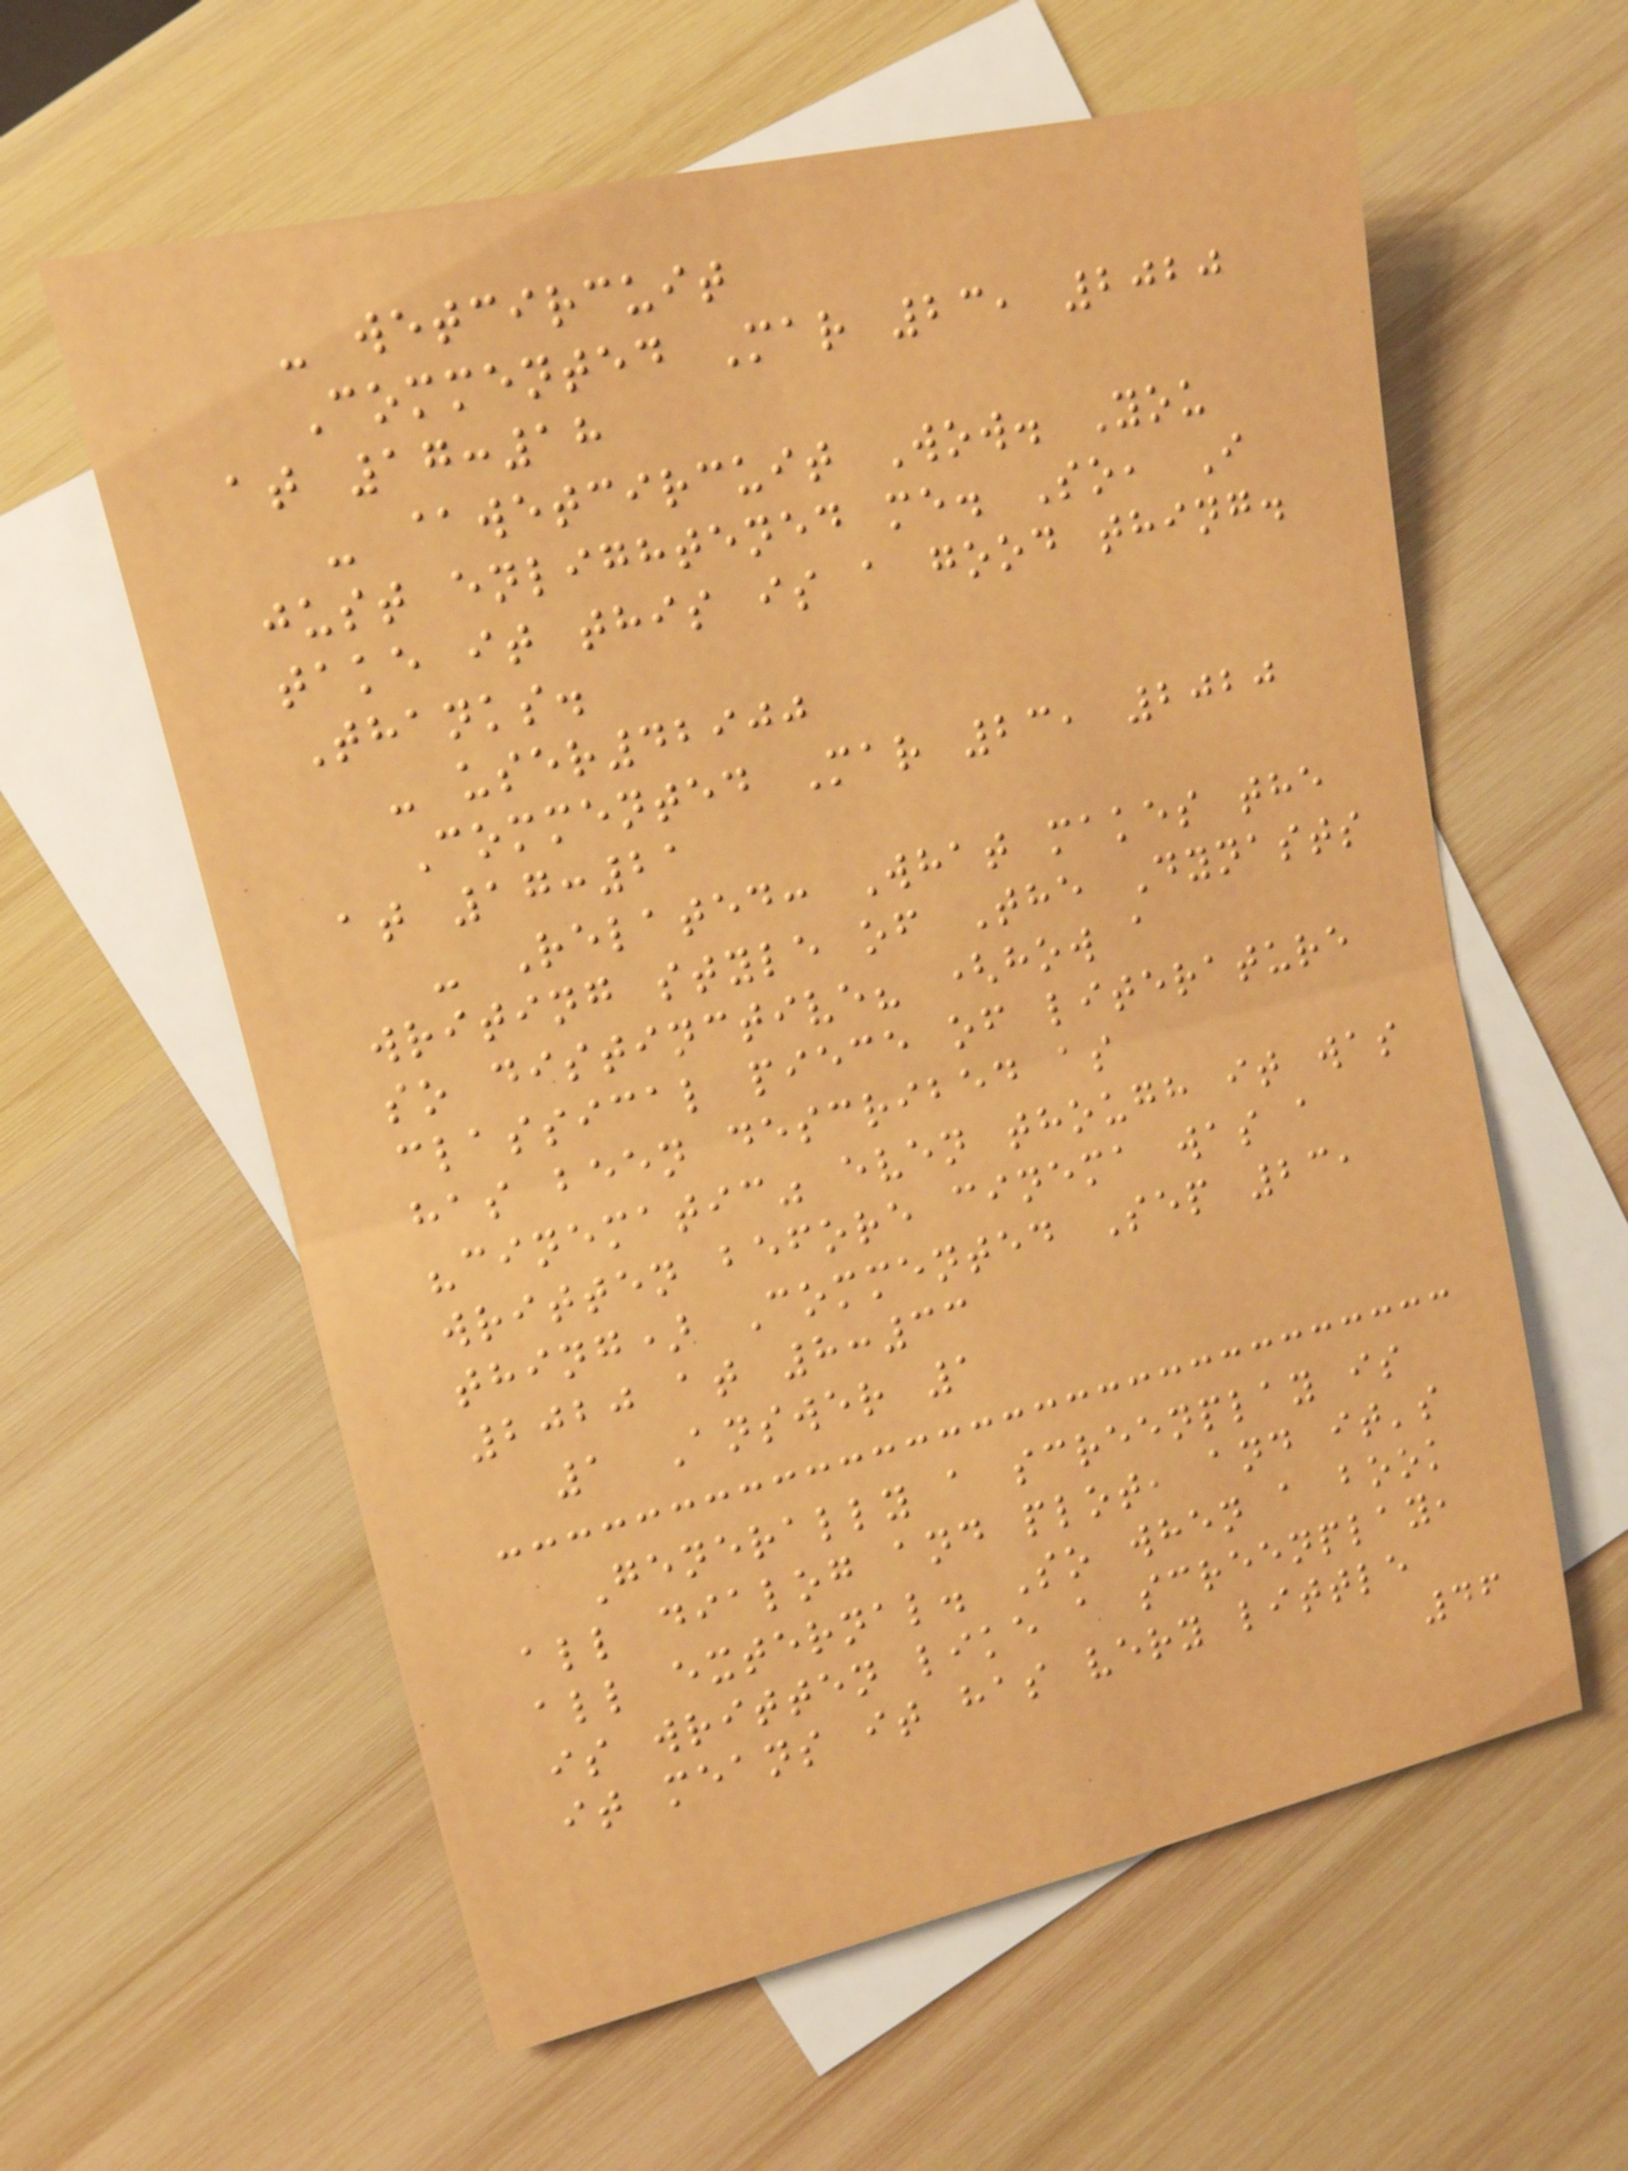- wetcircuit
Commented Mar 23, 2020
at 17:18
- @wetcircuit Wow. You
just enlightened me. So, I
take it this is a good thing.
Thanks.
- user42900
Commented Mar 23, 2020
at 17:21
- Related: What makes the
writing style of The Dynasts
so distinctive? (how a
classical piece of literature
has been described as
"cinematic" even though it was
written before cinema was a
thing) Commented Sep 23,
2020 at 8:33
1 Answer 1
Generally a screenplay is
all dialog and plot, and it's
all external. So when a book
is written like a screenplay,
it means it has very little
46
